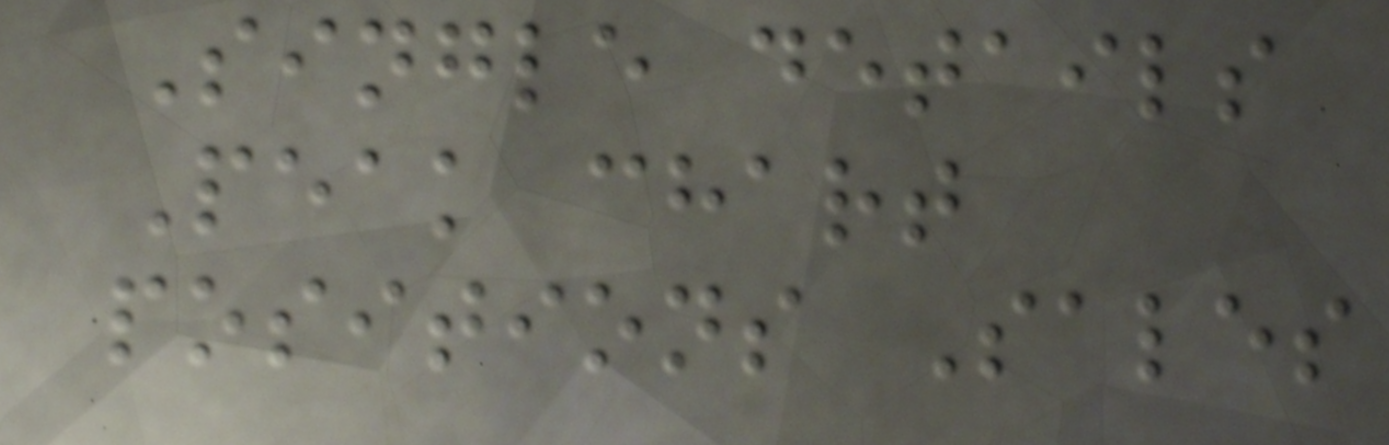Single details
Peak chart
positions Sales
